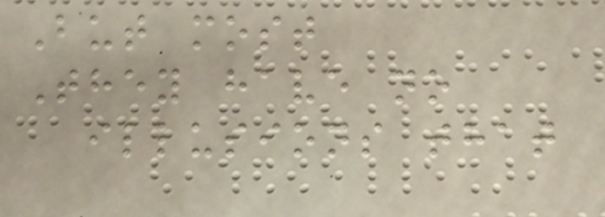But most
They have no
illusions that
